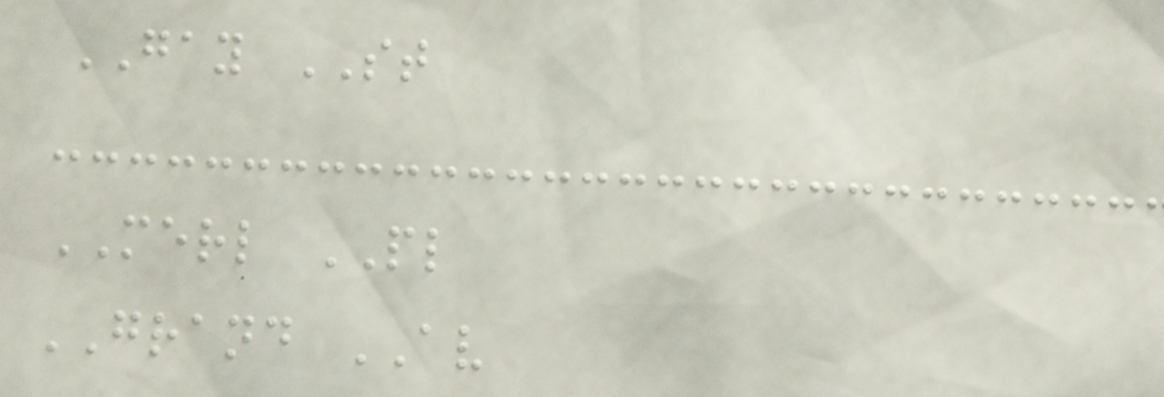GAY ST
MERL PL
GRAND AV
